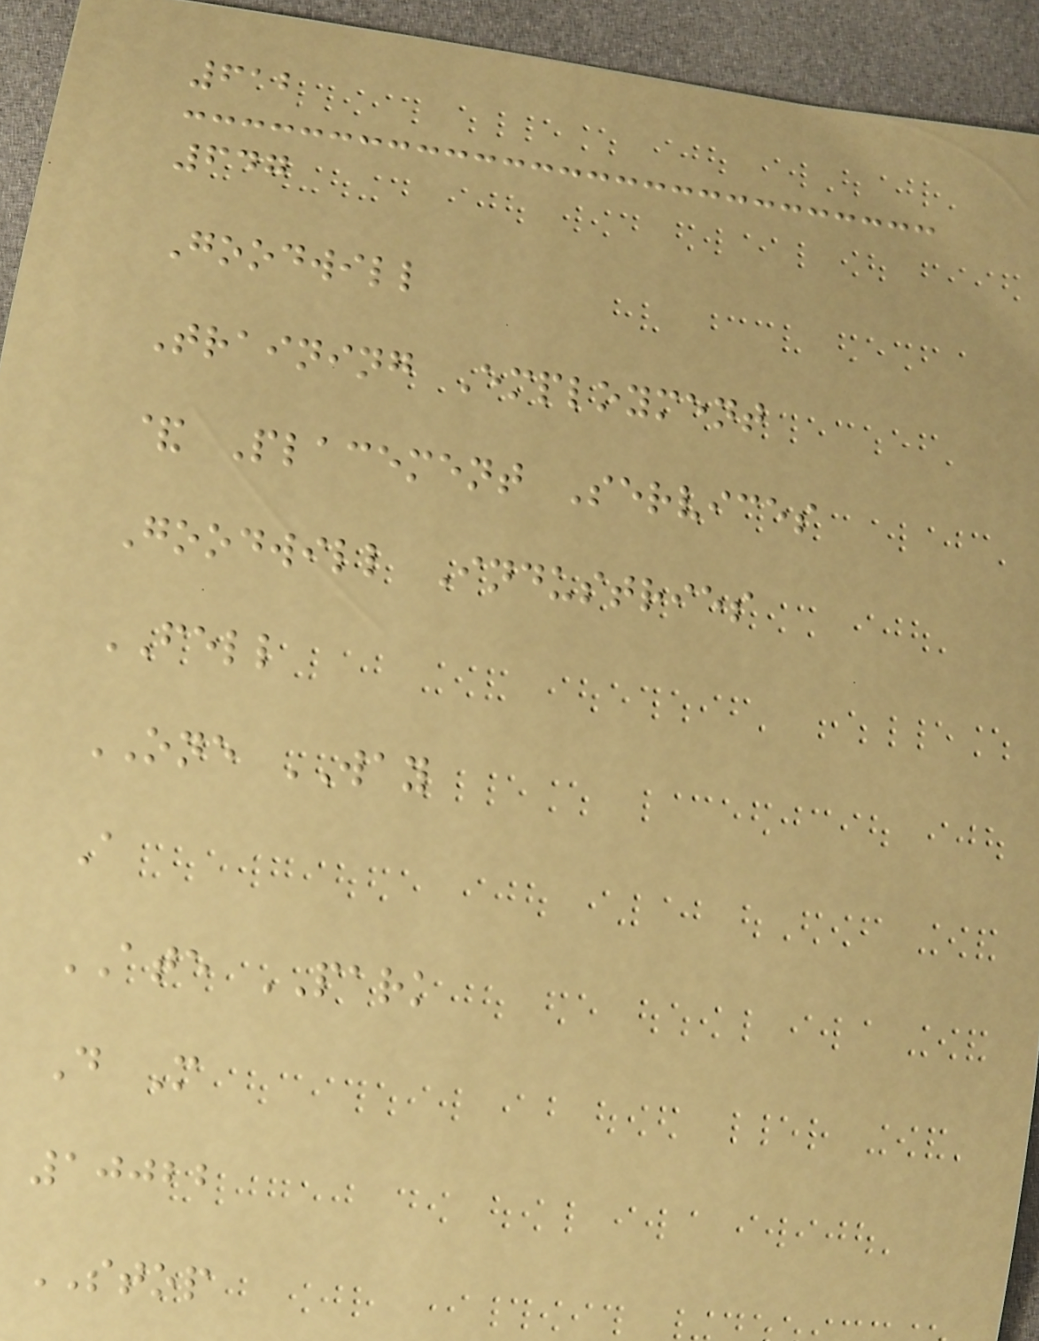612
647
Goodwill
Training Employment
& Placement Services
Goodwill Industries
FELL
ONE WAY
A
ATE PARK
D M
10022
STOP
